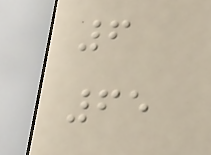6
65
